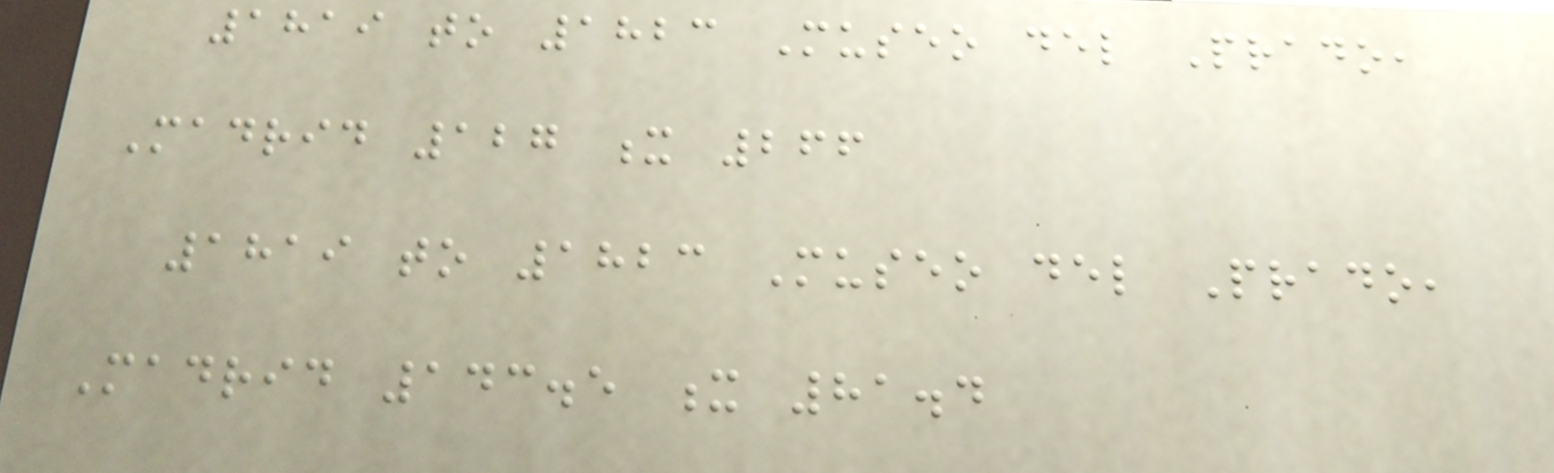1819 to 1823 Museo del Prado,
Madrid 127 x 266
1819 to 1823 Museo del Prado,
Madrid 143.5 x 81.4
